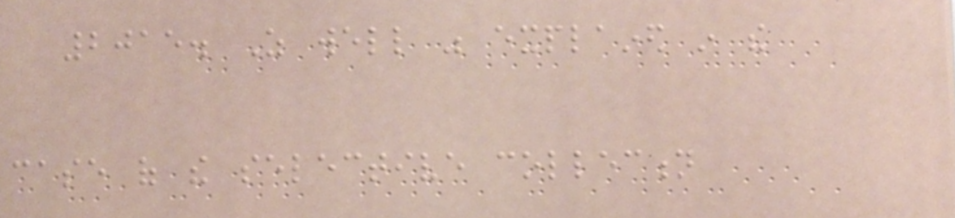2015. As well was explained in the
case of the selective collection
